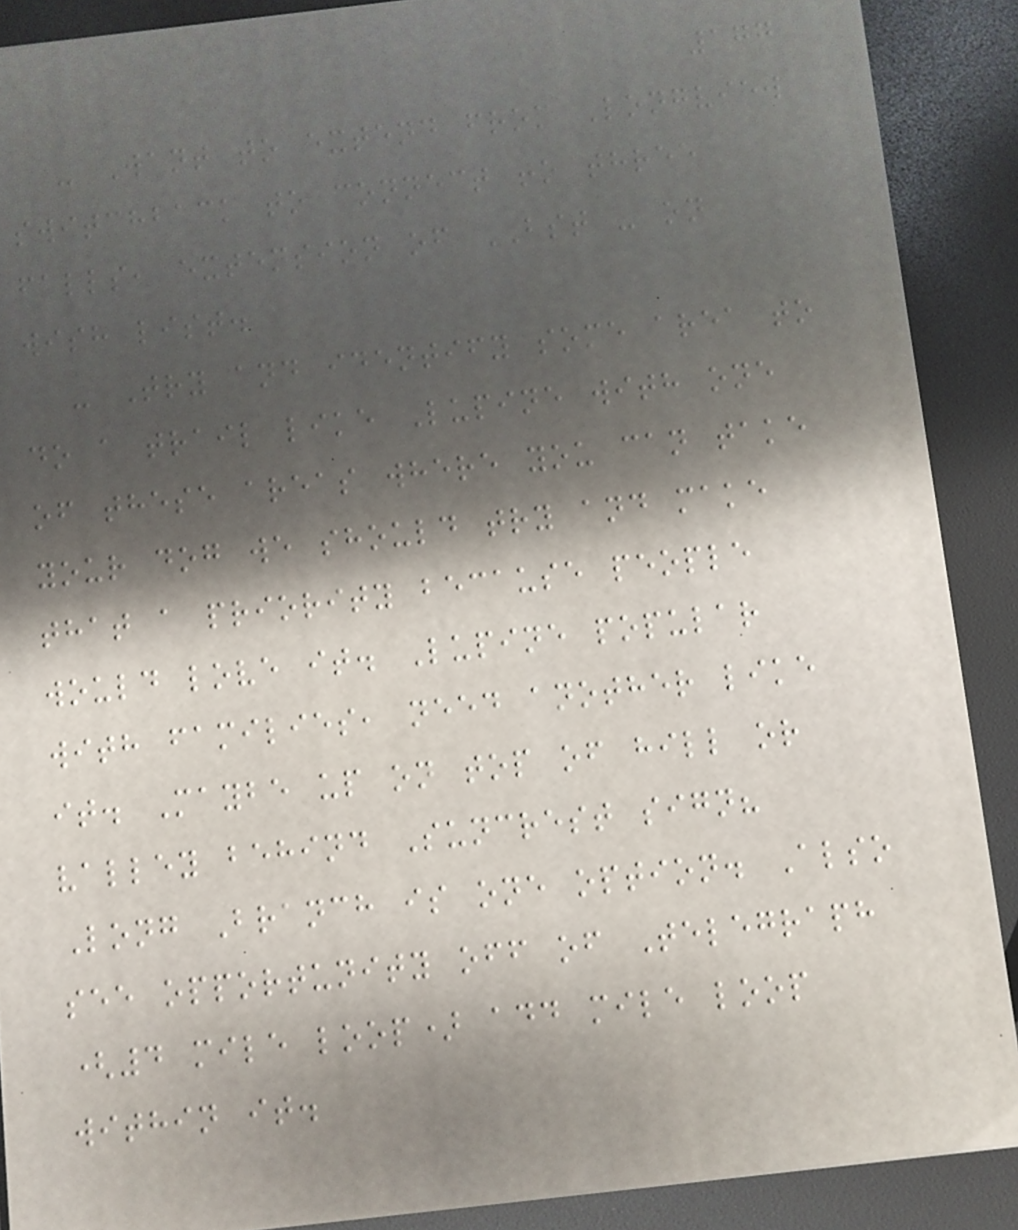177
- Want to extend from Longview
switchback to connect to three
falls, extension of BST - on
wish list.
- Try and identify some area to
do a trail like Lupine with one
of these areas where you can take
your dog we should try and make
that a priority because people
would love it. Lupine popular
with families, need another like
it. Maybe up on top of hill or
valley behind Suncrest sign?
Long Branch is one option. Also
see opportunity off of Telegraph
(4 mile loop) add mile loop
within it.
